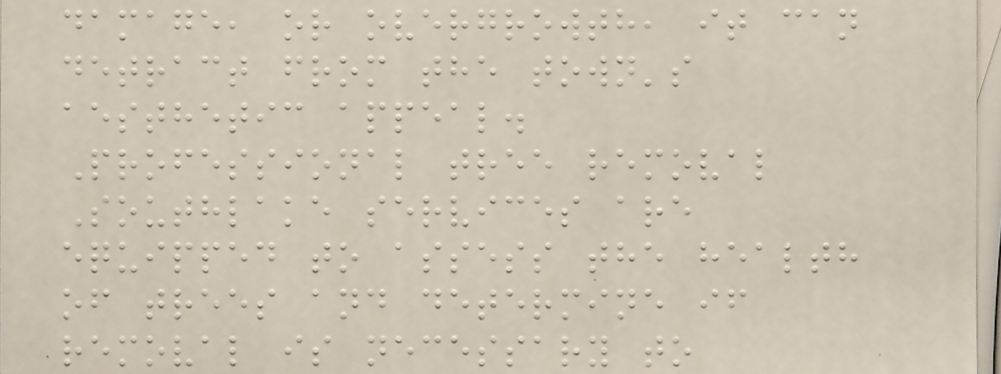damage, or overgrowth, it can
detract from the town's
aesthetic appeal.
Professional tree removal
Southlake services are
equipped to assess the health
of trees and determine if
removal is necessary to
